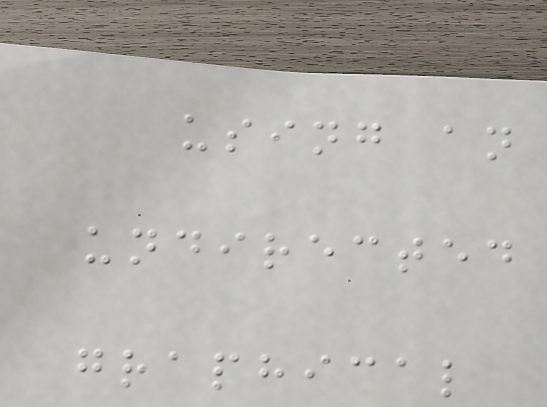using an
undirected
graphical
